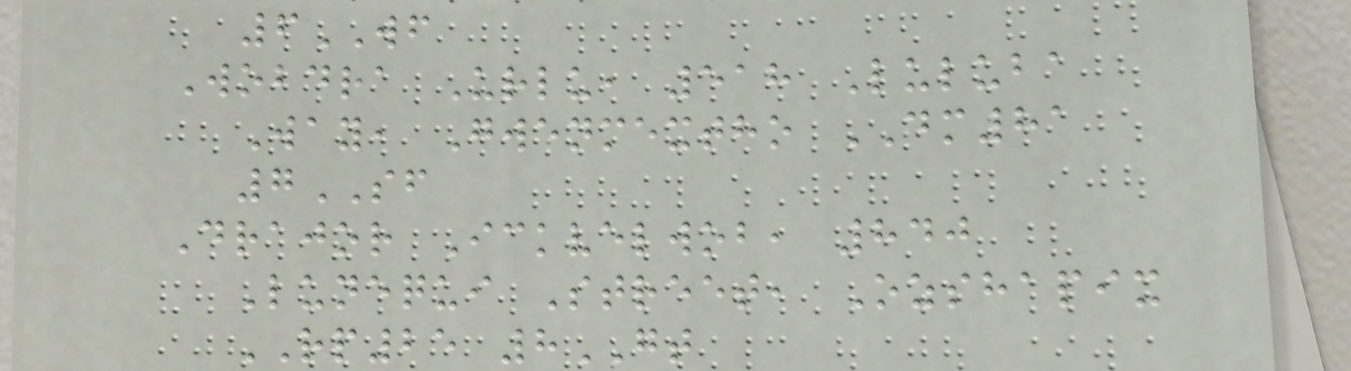6WF
Wobdra Urlu, 518 Luluba
Way, Gwenmextho DM81
7SF
Drajor Ickvelwob, 840
Lunequi Street, Ozshapix
RP25 8GT
